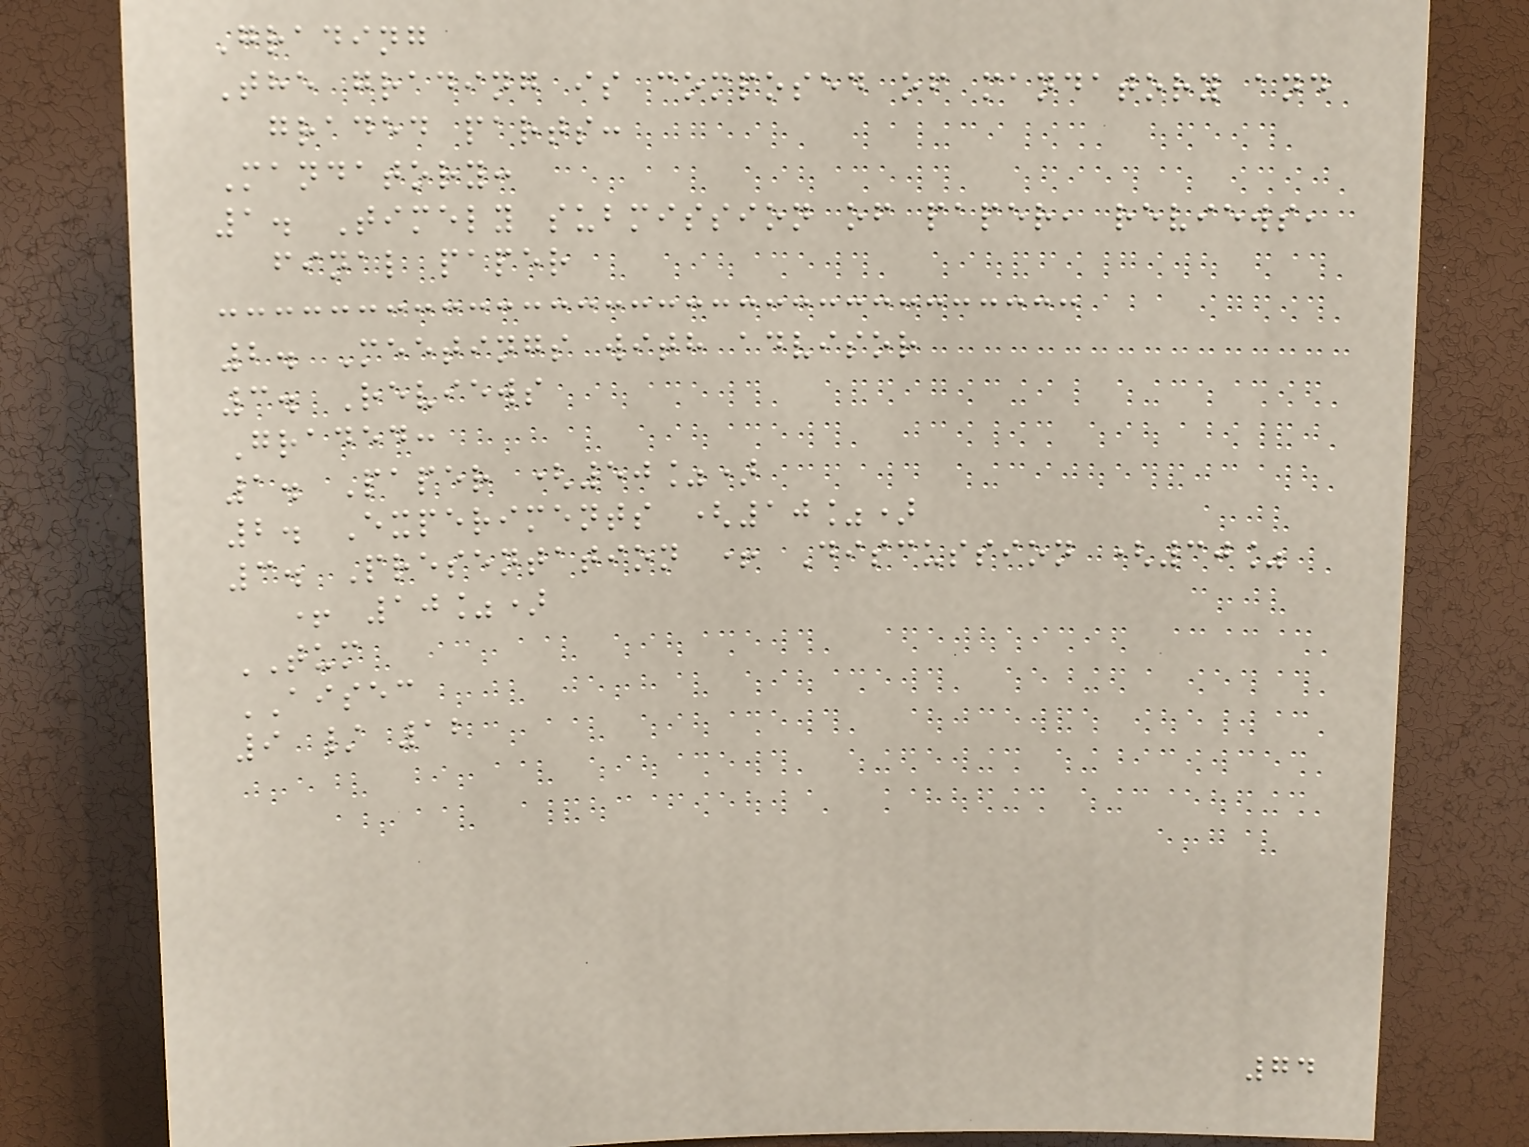Grading
The grading is composed of mandatory and
graded parts:
Mandatory:
1. Timely submission of paper, reviews,
final paper
2. Meetings with advisor
3. Reviews
Graded:
1. Paper (50%)
2. Experiments (10%)
3. Presentation + Discussion (30%
+ 10%)
TUM
AISEC
9 / 12
74
